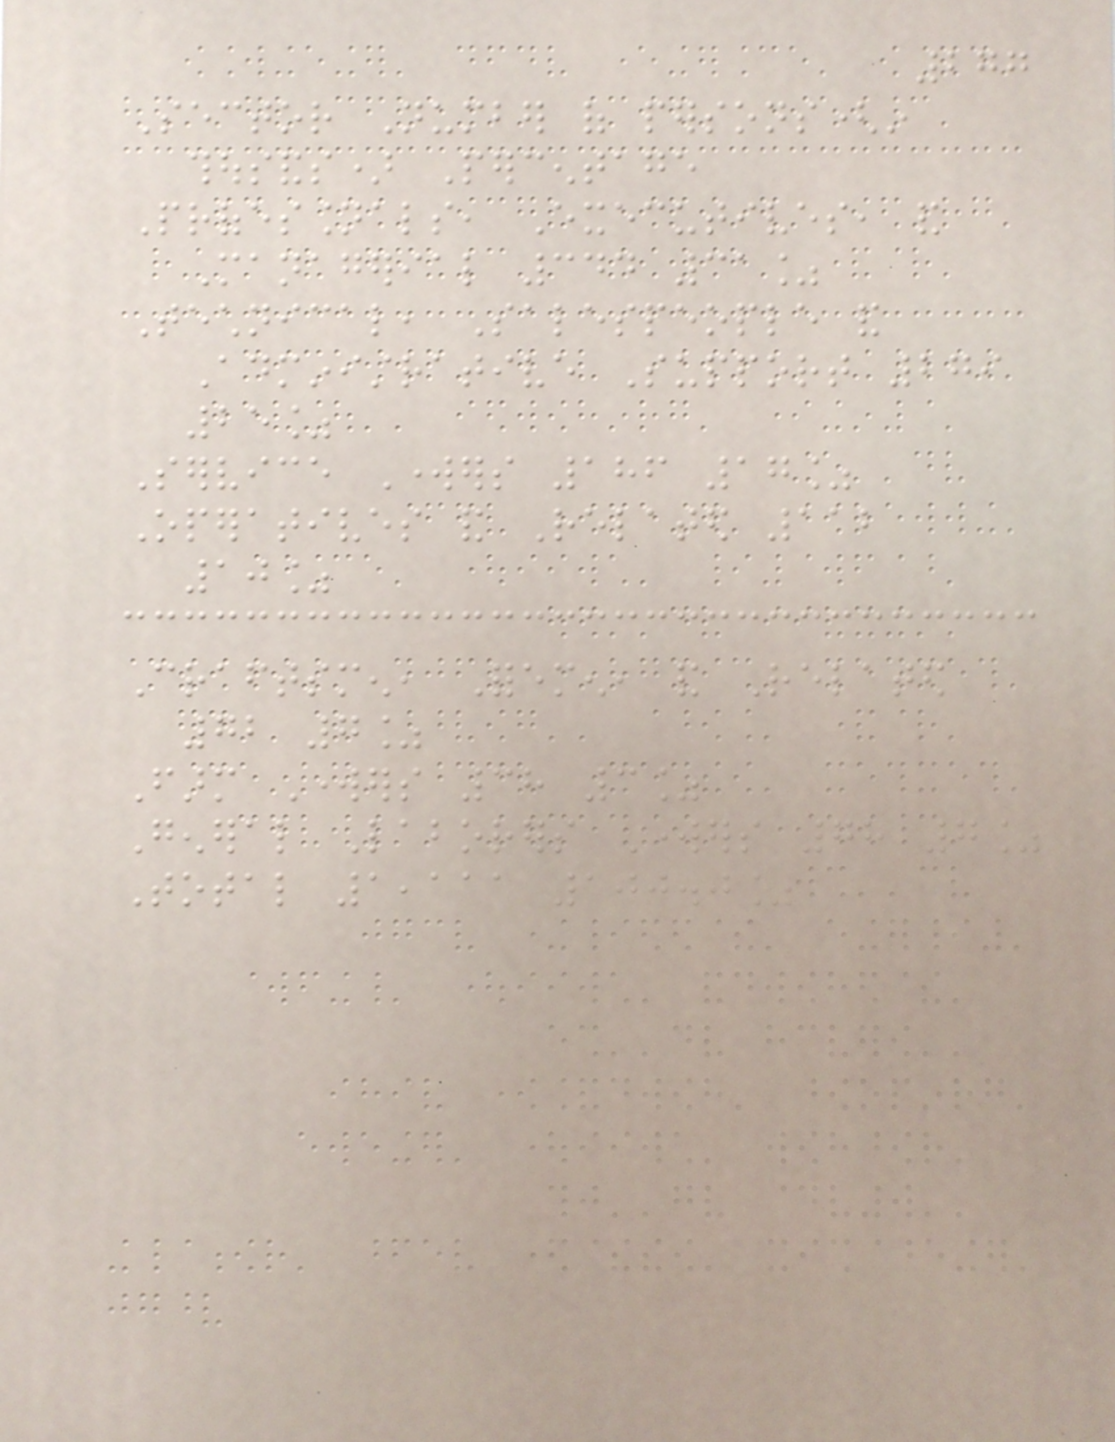277
Sector Number of persons(in
thousands) Percentage
Professionals, Executives, and
Managerial 344 31%
Technical, Salespeople and
Administrative Support 279
25%
Service Workers 186 17%
Operatives and Related 112
10%
Craftsmen, Foremen, and Related
72 7%
Farm Workers 38 3%
General Laborers Workers 78 7%
Total 1,111 100.0%
